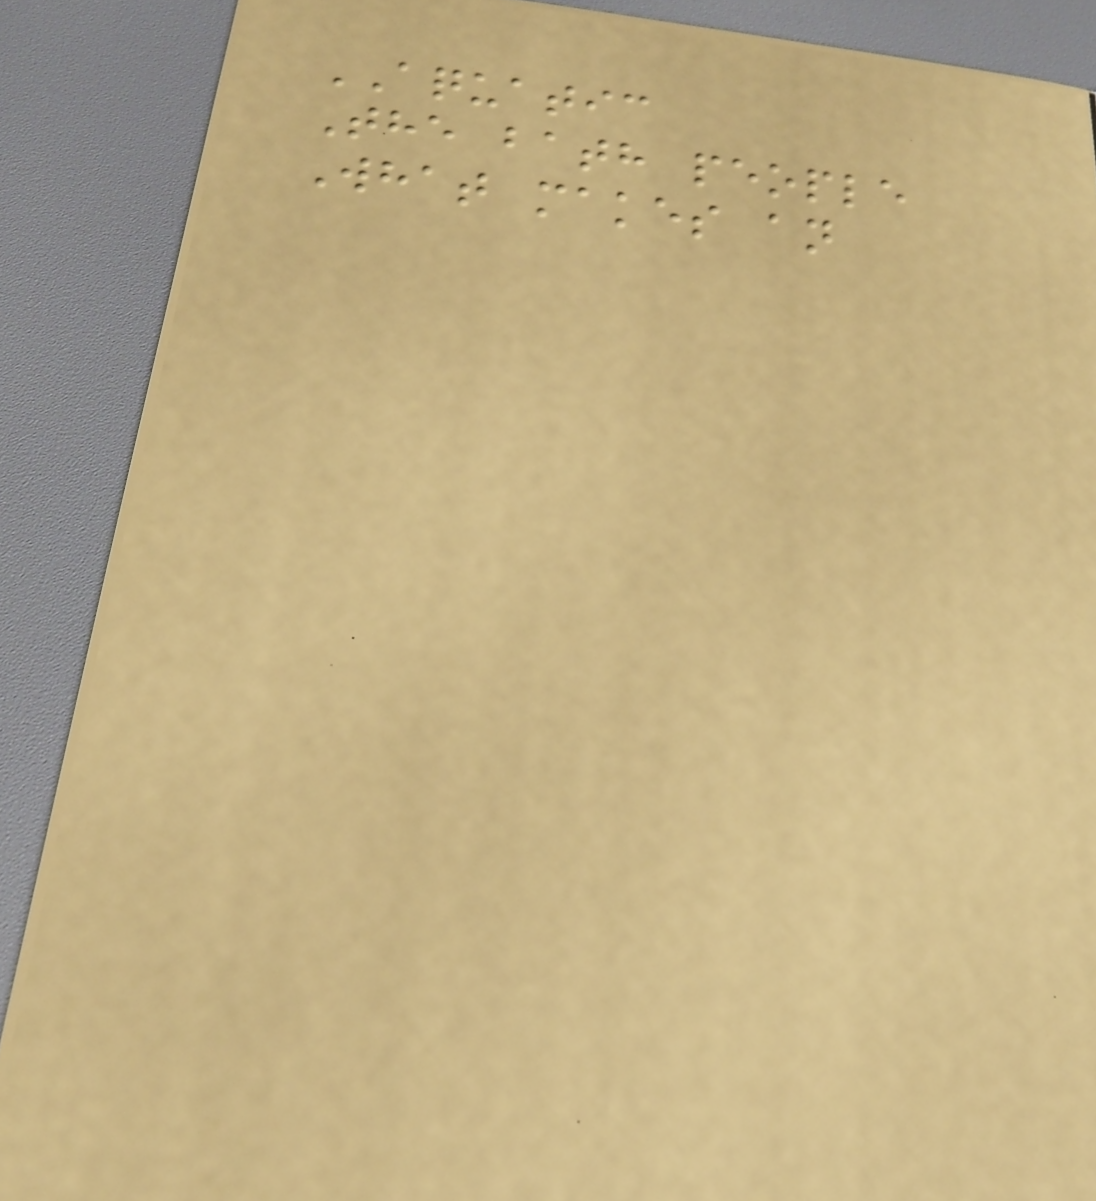AQUATIC
The bath people
What makes an
